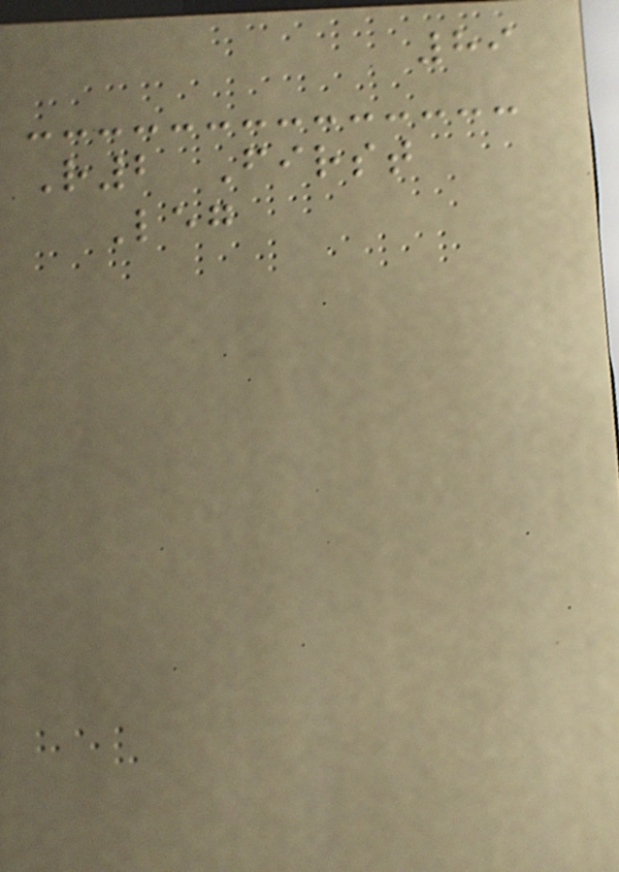89
R2 First
Leg
